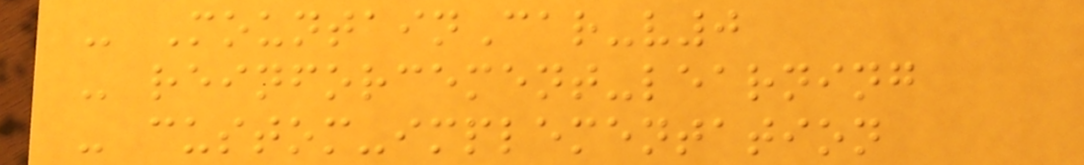- MountainCar-v0
- reinforcement-learning
- custom-implementation
